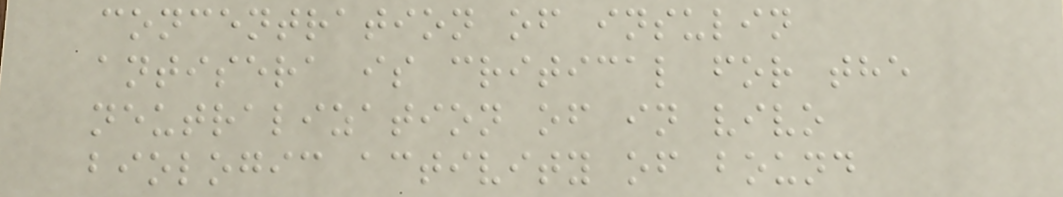concentration of insulin
antisera is critical for the
neutralization of in vivo
biologic activity of bound
